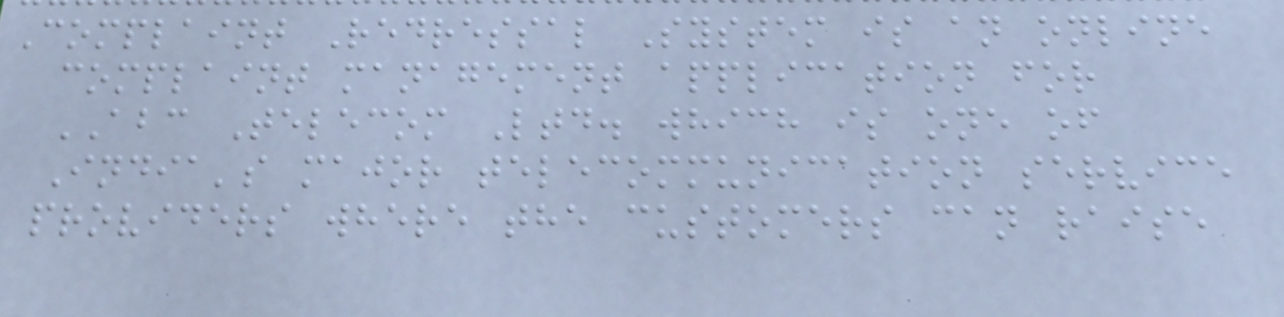Complaint Redressal System is an online
complaint management application for
ABC Telecom Ltd. which is one of
India's major telecommunication service
providers where the customers can raise
